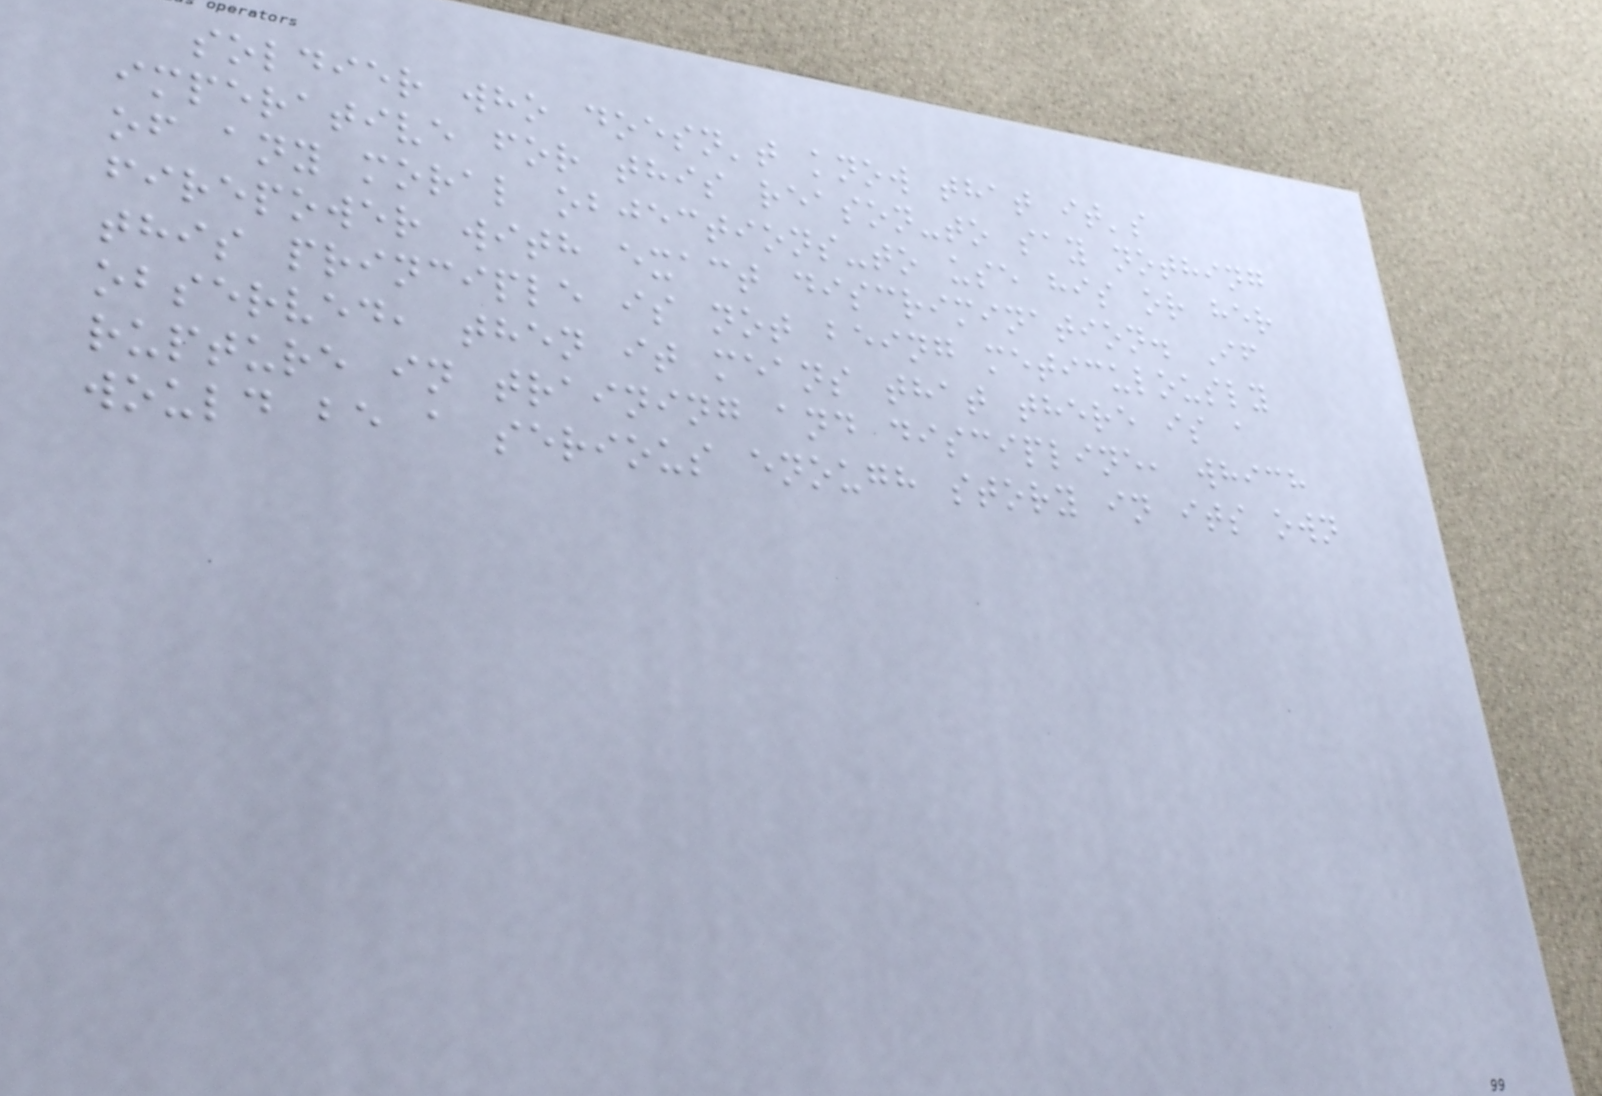soldier who doesn't know that it's
imperative for this reason-to say nothing
of any moral objections-to use his or her
firepower with exact discrimination. If
this principle is not being meticulously
observed, then it means that there is a
rupture in training and discipline, which
would be a serious enough story in its own
